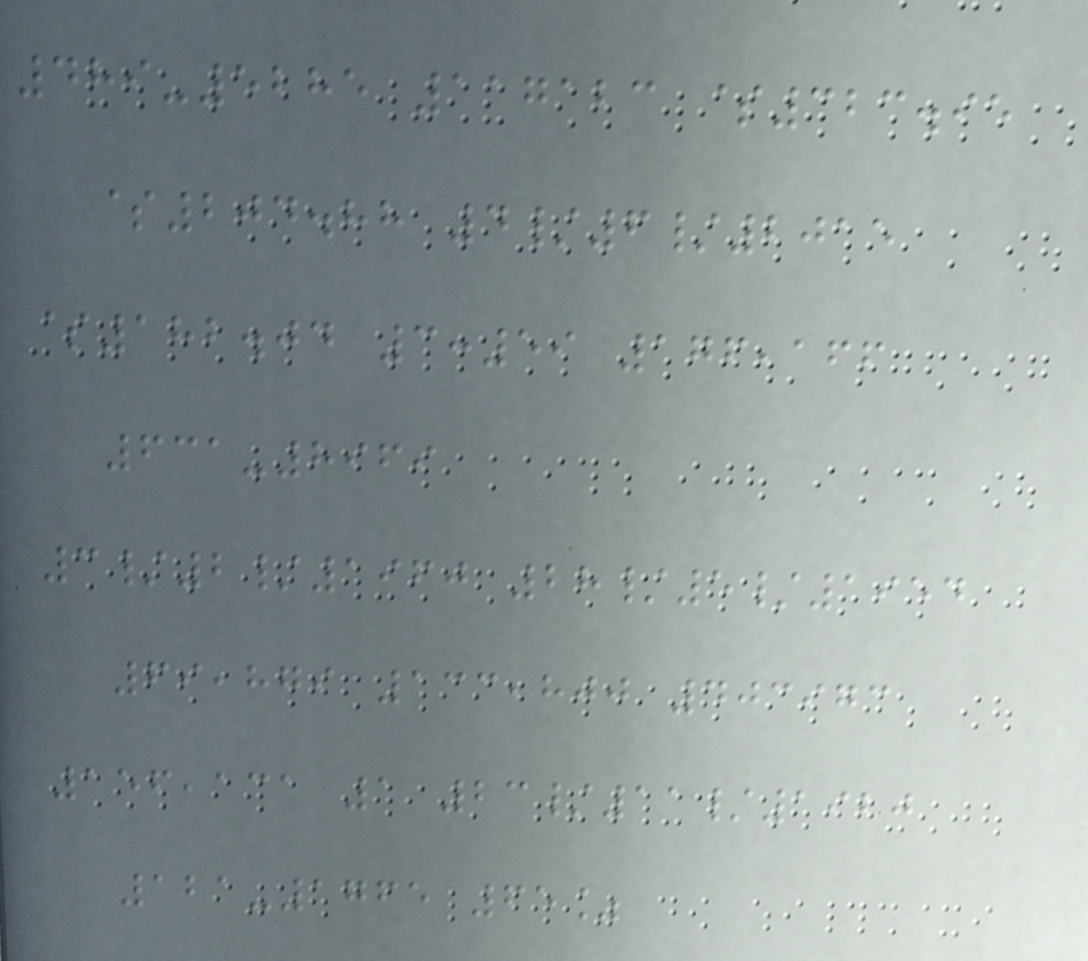489-5285 117123 $323.95
$204.88 4/6/2015
$182.04 3:59 176,166
631-8969
3/2/1960 28/5/1954
69,879 133,800 403973
156,131 1 23/11/1920
121-1765 65%
